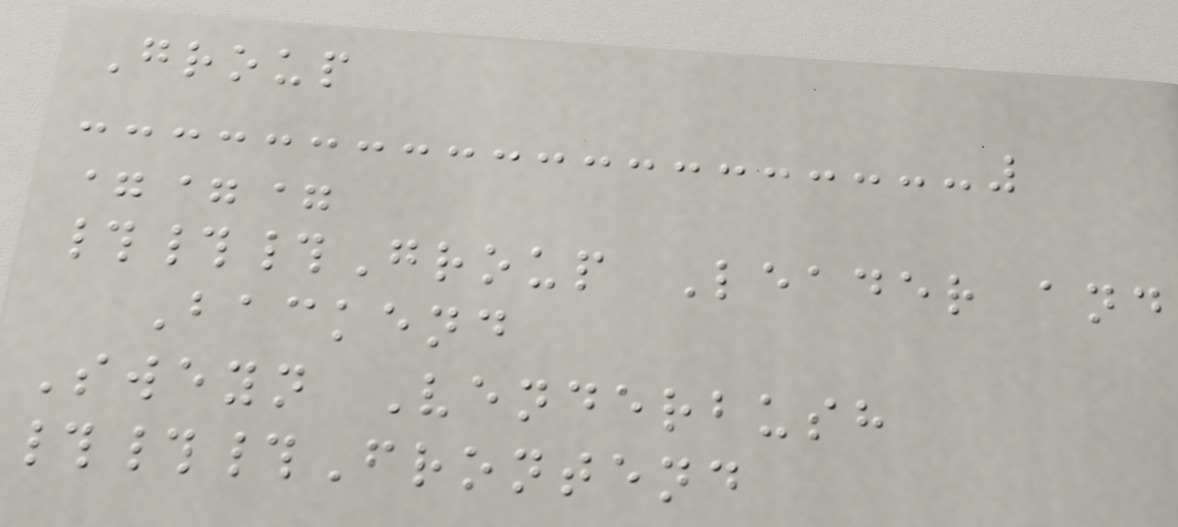Group
===
###Group Leader and
Backend
Sweyn Venderbush
###Frontend
